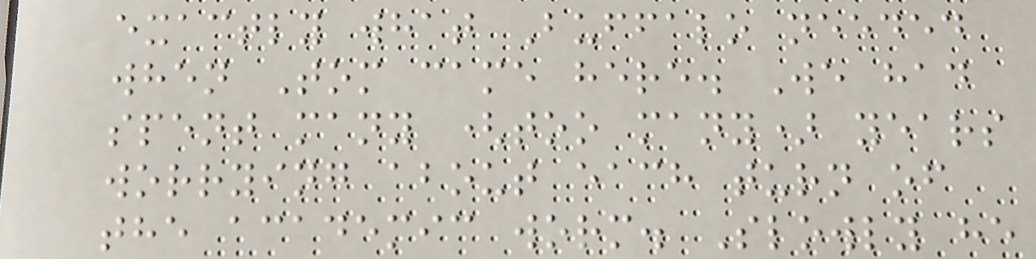exactly what Buffalo needed
when Tom came here. We had
spent many (too many) years
worrying about each turn of
the academic worm. Slowly he
